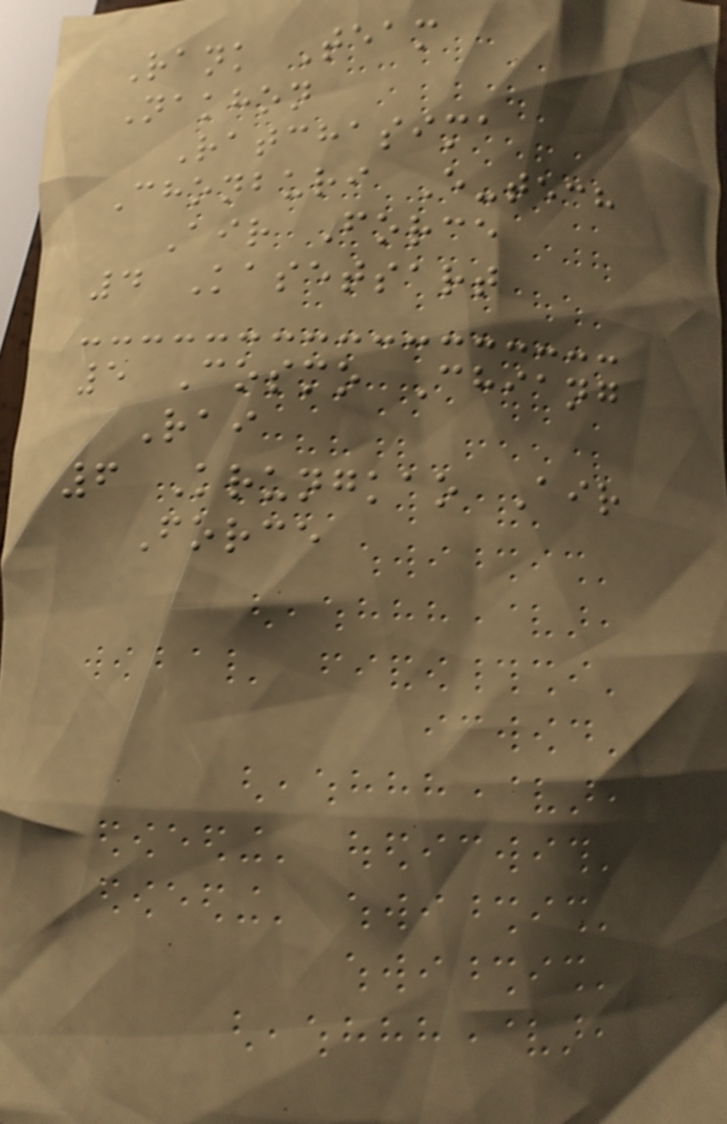Rank Team
Nakhon
Ratchasima
Chonburi E-tech
Air Force
4 Kasetsart
5 Cosmo Chiang
Rai
6 Krungkao Air
Force
